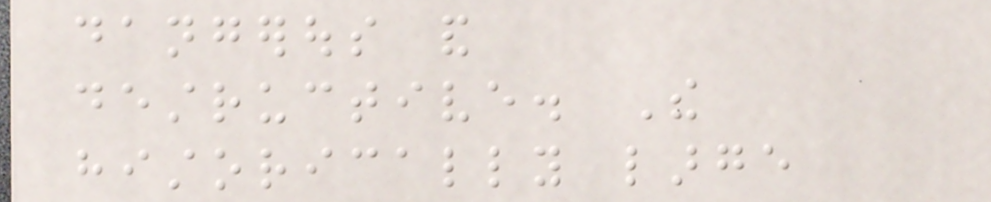dangerous and
destructive. The
historically large
